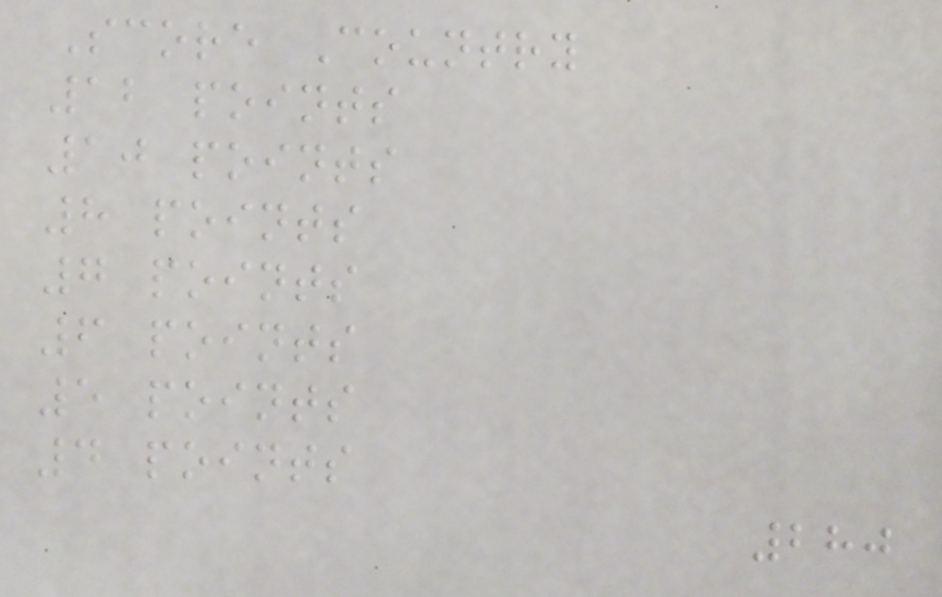Score Country
12 points
10 points
8 points
7 points
6 points
5 points
4 points
280
